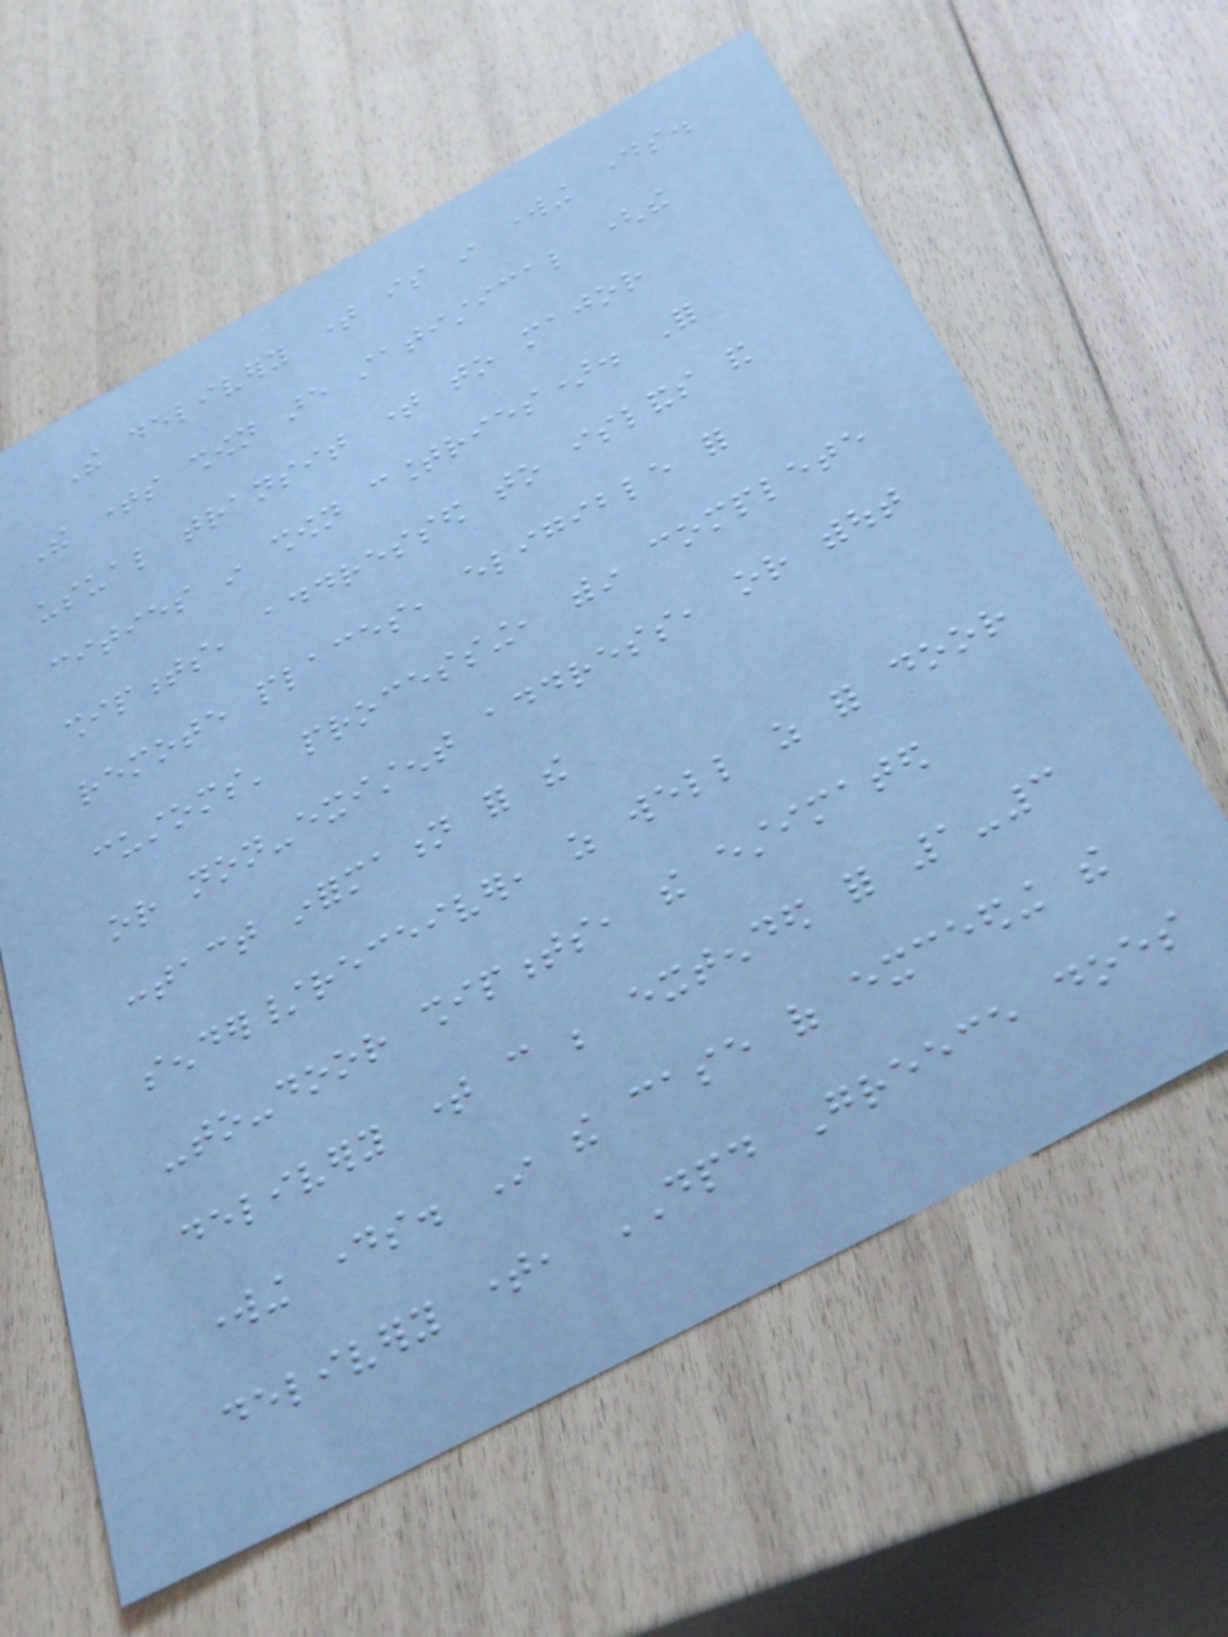The delivery time is in working days.
The times shown are statistical (the
usual transit time to major
cities in shown countries). For
shipments, addressed to islands and
remote places, eligible for
customs' processing, within complete
or non-existent address, or without
contact information for the
sender/receiver, as well as for door
-to-door shipments, the estimated
delivery time can be extended for 1-3
working days. In the case of exceeding the
delivery time, DPD Greece does
